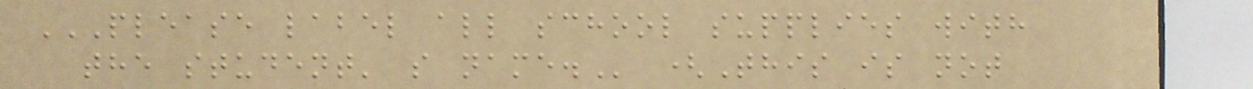PLEASE LABEL ALL SCHOOL SUPPLIES WITH
THE STUDENT' S NAME. (This is not
